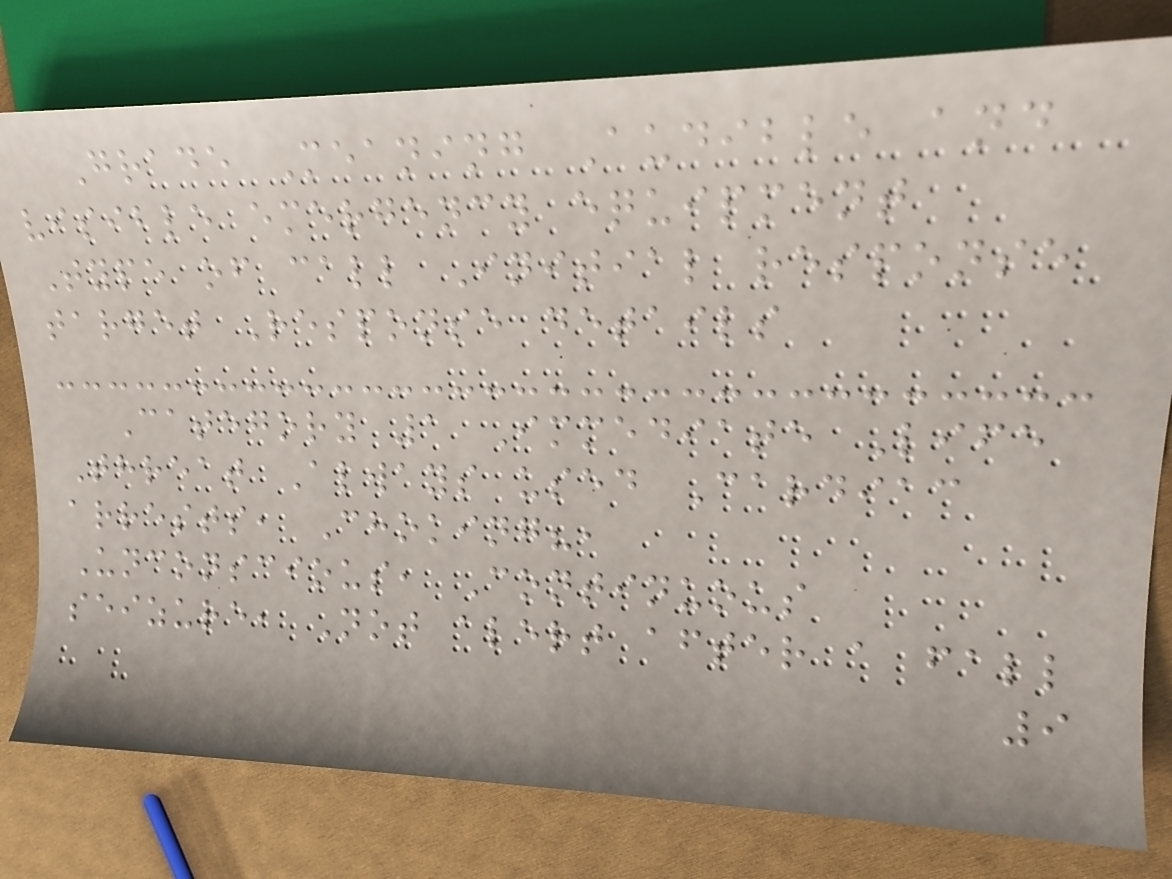Grade Meaning Audible and
visible emergency equipment
Type of call Initial response
target Response details
Category 1 Immediate Life
Threat Always used Cardiac
arrests, Choking?,
Unconscious, Continuous
seizure, Not alert after a fall
9
